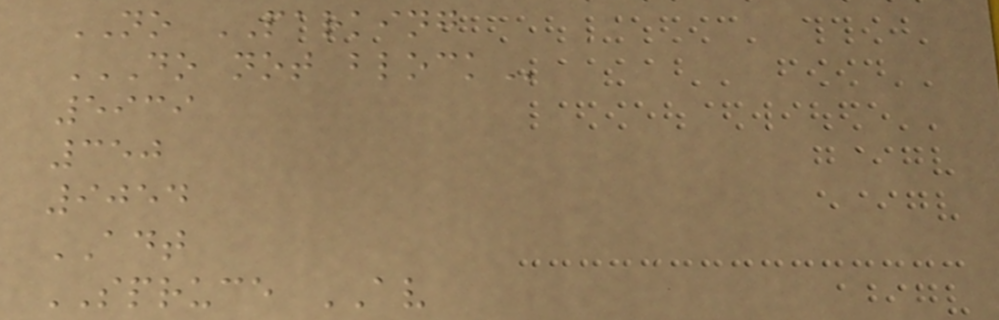NO PARKING
DO NOT BLOCK
5939
350
9054
ADT
SPRUCE AV
